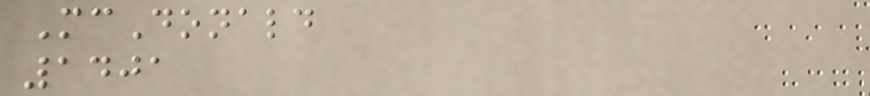McDonald
1401
